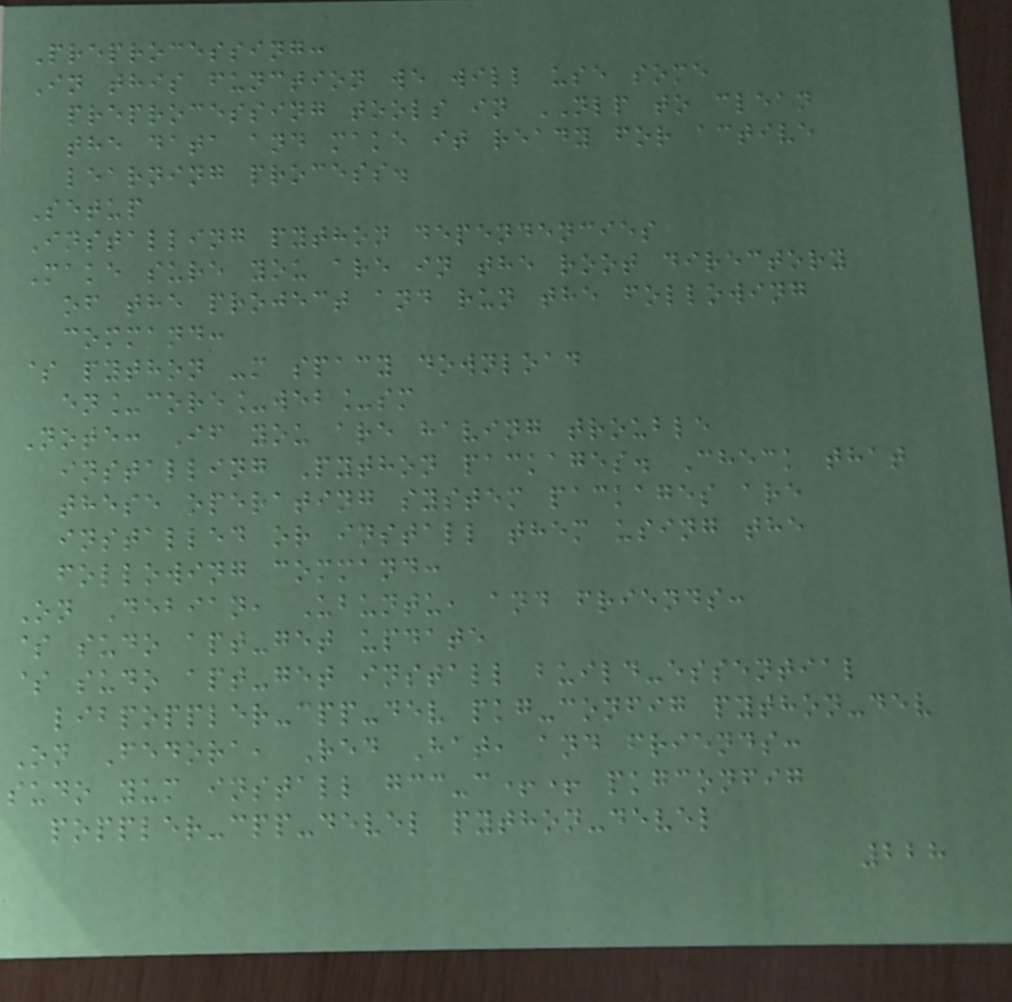Preprocessing:
In this function we will use some
preprocessing tools in NLP to clean
the data and make it ready for active
learning process.
Setup
Installing python dependencies
Make sure you are in the root directory
of the project and run the following
command:
$ python -m spacy download
en_core_web_sm
Note: If you are having trouble
installing Python packages. Check that
these operating system packages are
installed or install them using the
following command:
On Debian, Ubuntu, and friends:
$ sudo apt-get update
$ sudo apt-get install build-essential
libpoppler-cpp-dev pkg-config python-dev
On Fedora, Red Hat, and friends:
sudo yum install gcc-c++ pkgconfig
poppler-cpp-devel python-devel
228
